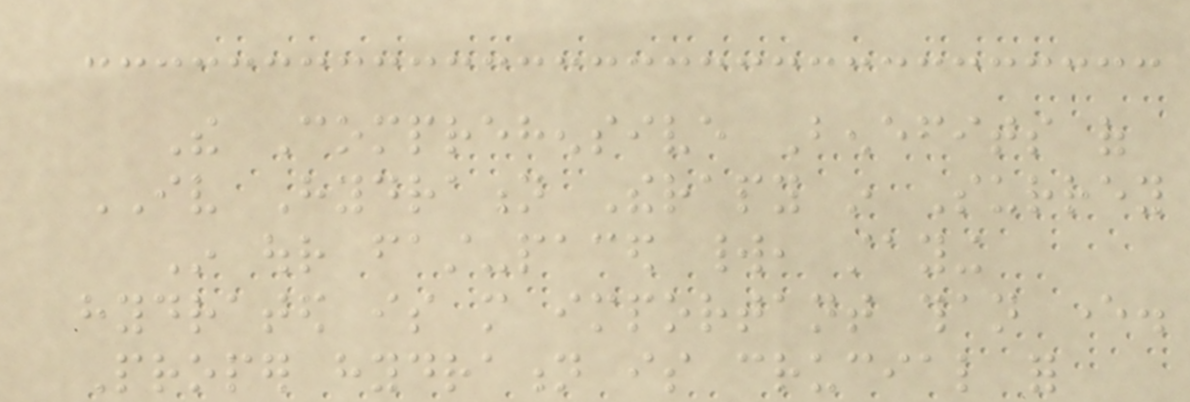The Comprehensive Benefits of
IV Hydration Therapy in Surrey
In our fast-paced world, staying
hydrated is more important than ever.
Proper hydration is crucial for
